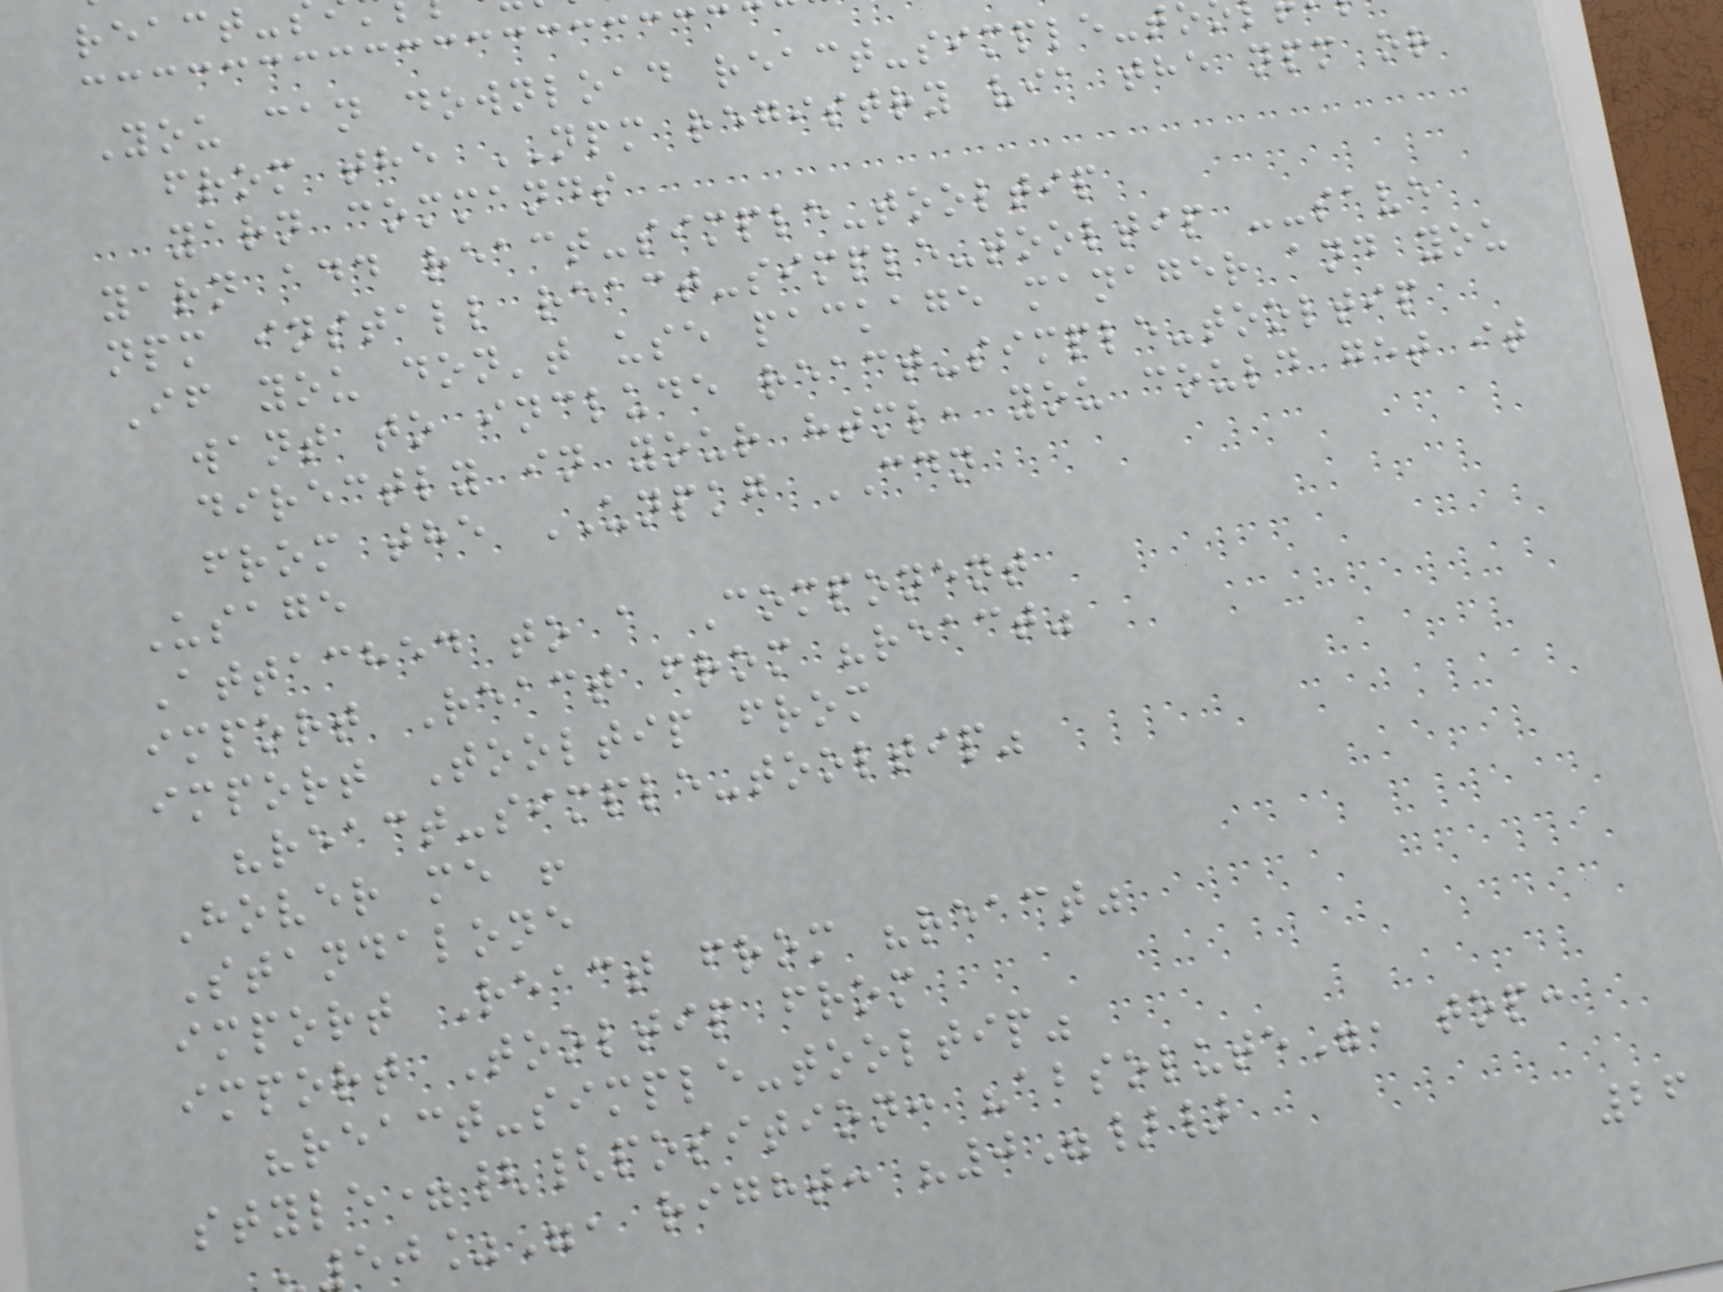react-
You can download react-simple-t
from the NPM registry via the npm or
yarn commands
yarn add react-simple-tooltip
npm install react-simple-tooltip --save
If you don't use package manager and you
want to include react-simple-tooltip
directly in your html, you could get it
from the UNPKG CDN
Usage
Attached to a Component
import React from "react"
import Tooltip from
"react-simple-tooltip"
Hover me !
Standalone
import React from "react"
import Tooltip from
"react-simple-tooltip"
style={{position: "absolute", top:
ej%", right: "0"}}
26
